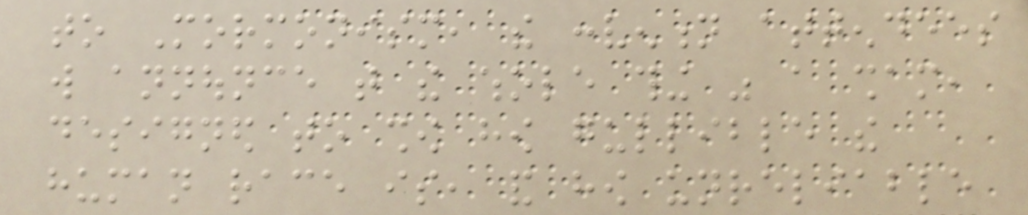to Mormonism, the convention attendees
will announce that the whole thing was a sham,
designed to show how gullible the
human race is, and how unreliable
